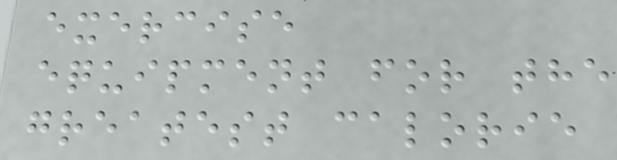exercise
equipment for the
greatest calorie
